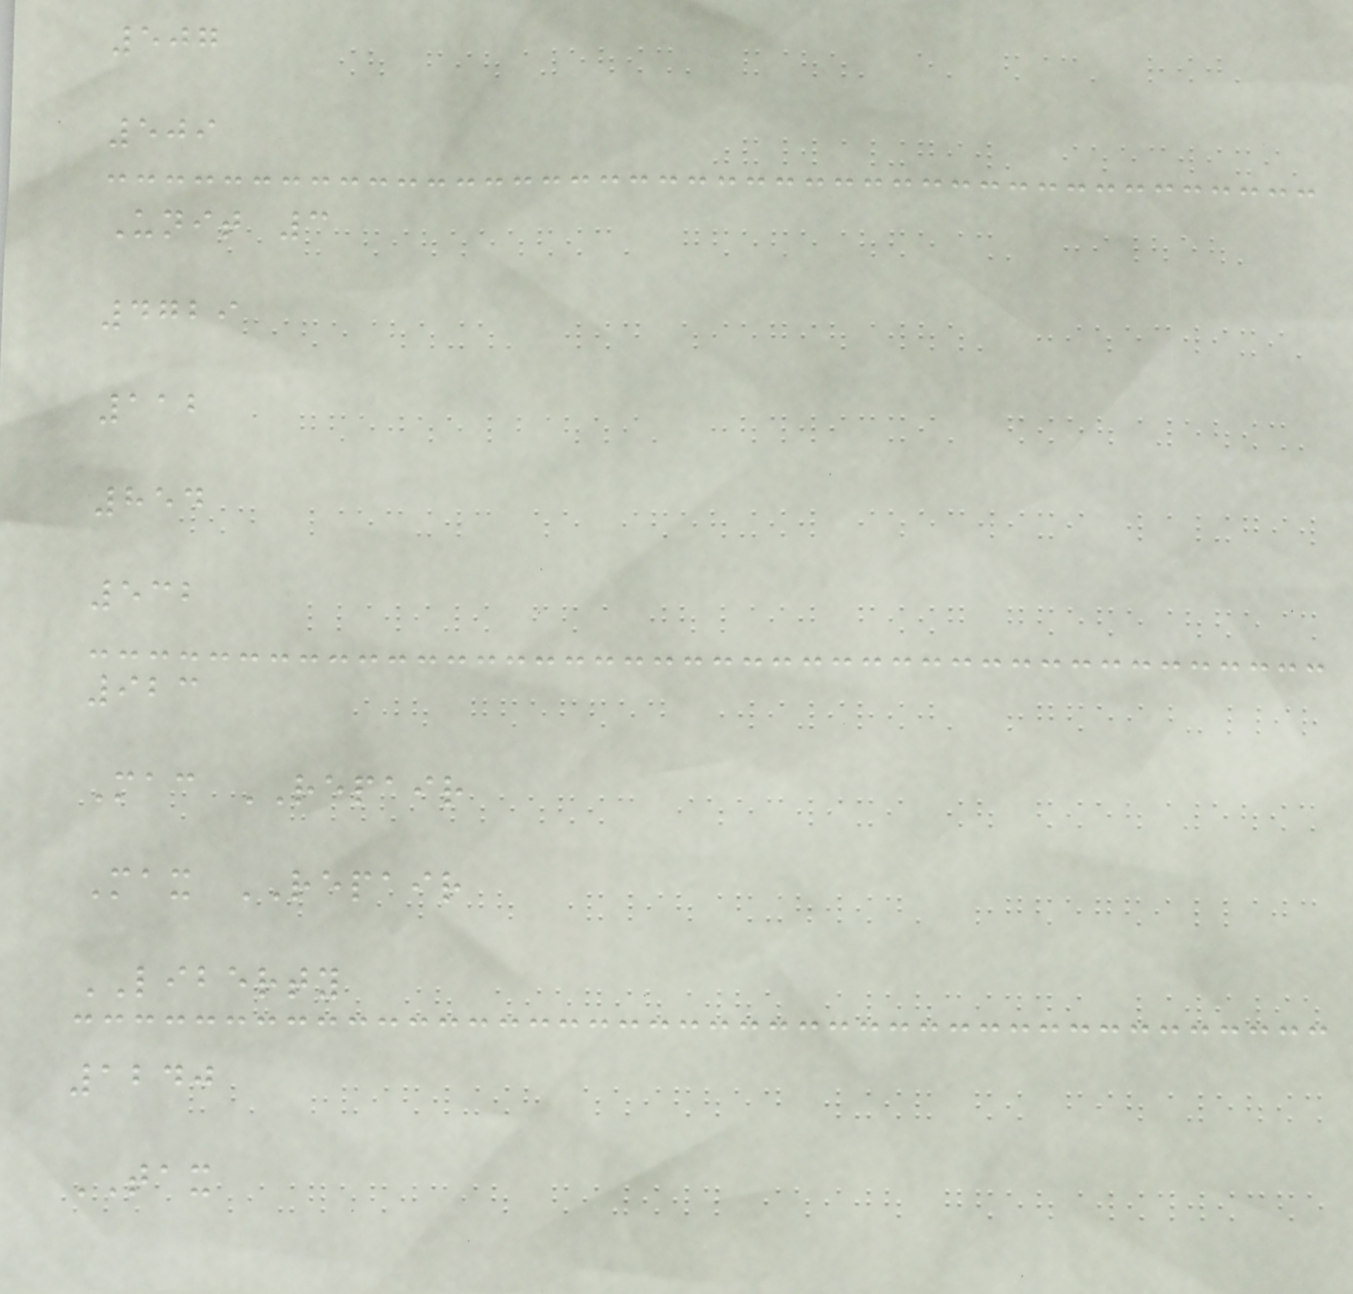507
509
Unit 3
4729
112
854
532
923
Mac REPAIR
Max REPAIR
LIBERTY
1240
TAX
